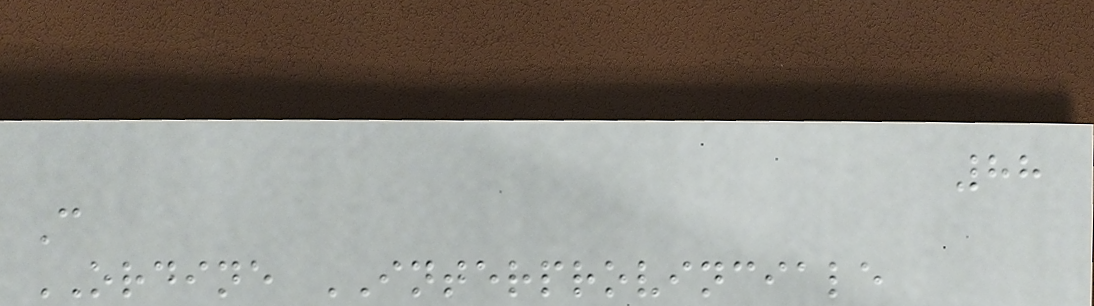88
C
ORDINE INTERPROVINCIALE
